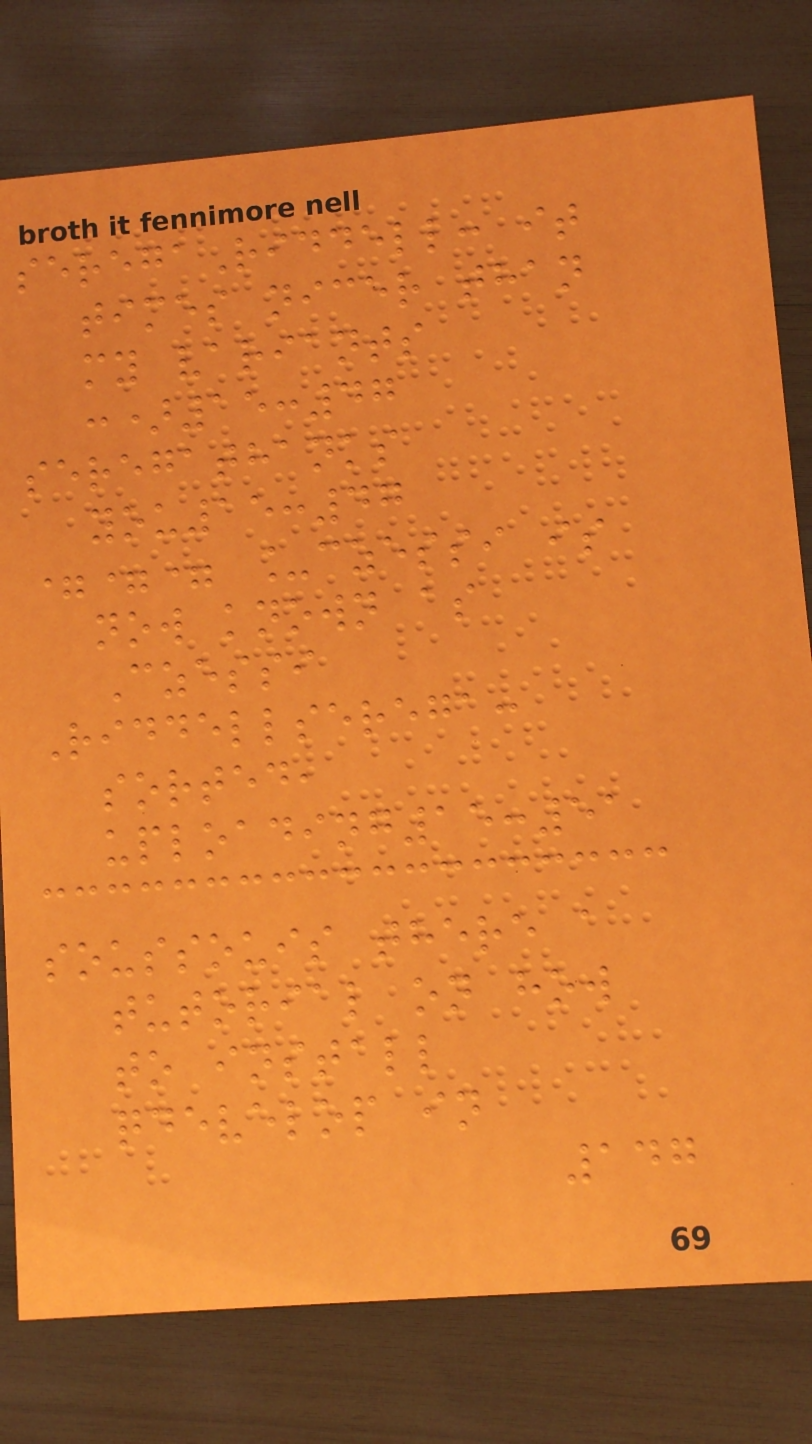seregaRiddell: it
times nicer than
my variants
:)15:47
seregathanks
you15:47
=== _czessi is
now known as
Czessi
Riddellserega:
sorted,
uploading15:51
soussouis there a
tutorial on how
to install
qdevelop in
147
